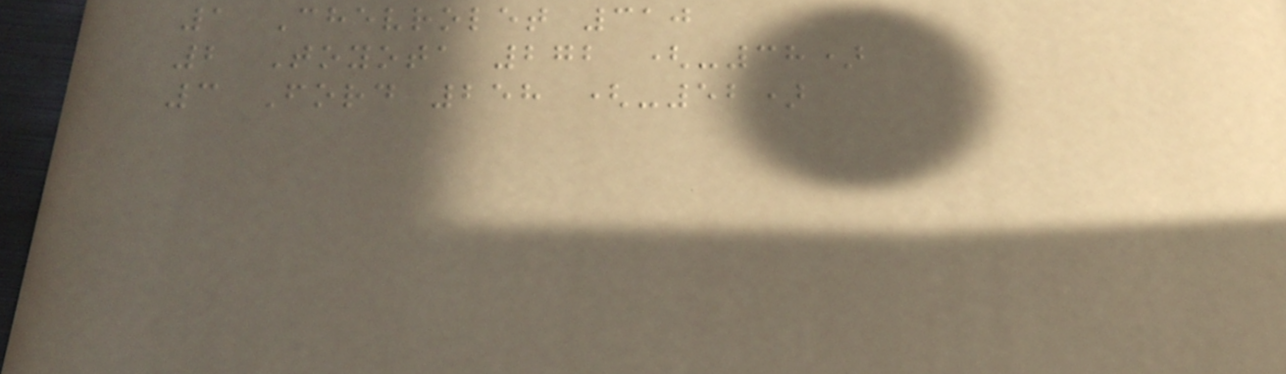1 Chevrolet 310
2 Toyota 272 (-38)
3 Ford 258 (-52)
